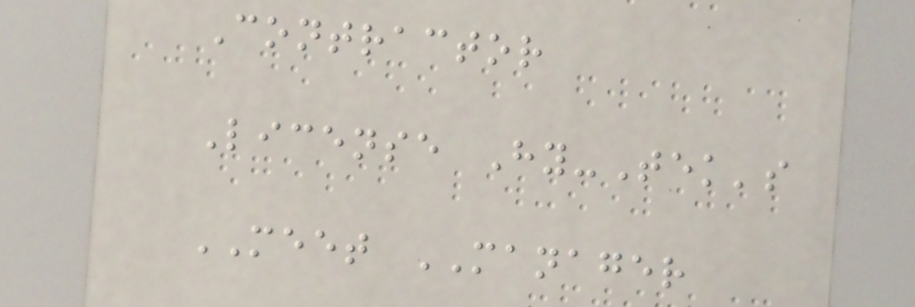Contractor
License Hy-Tek's
MEET MANAGER
